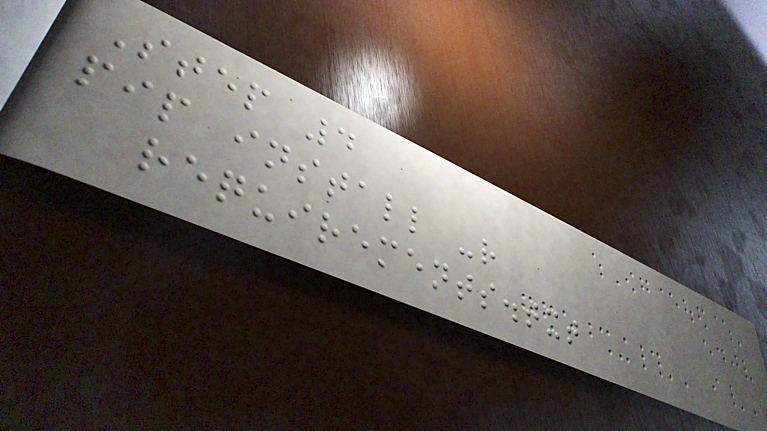Step 4
pip install -r
requirements.txt
